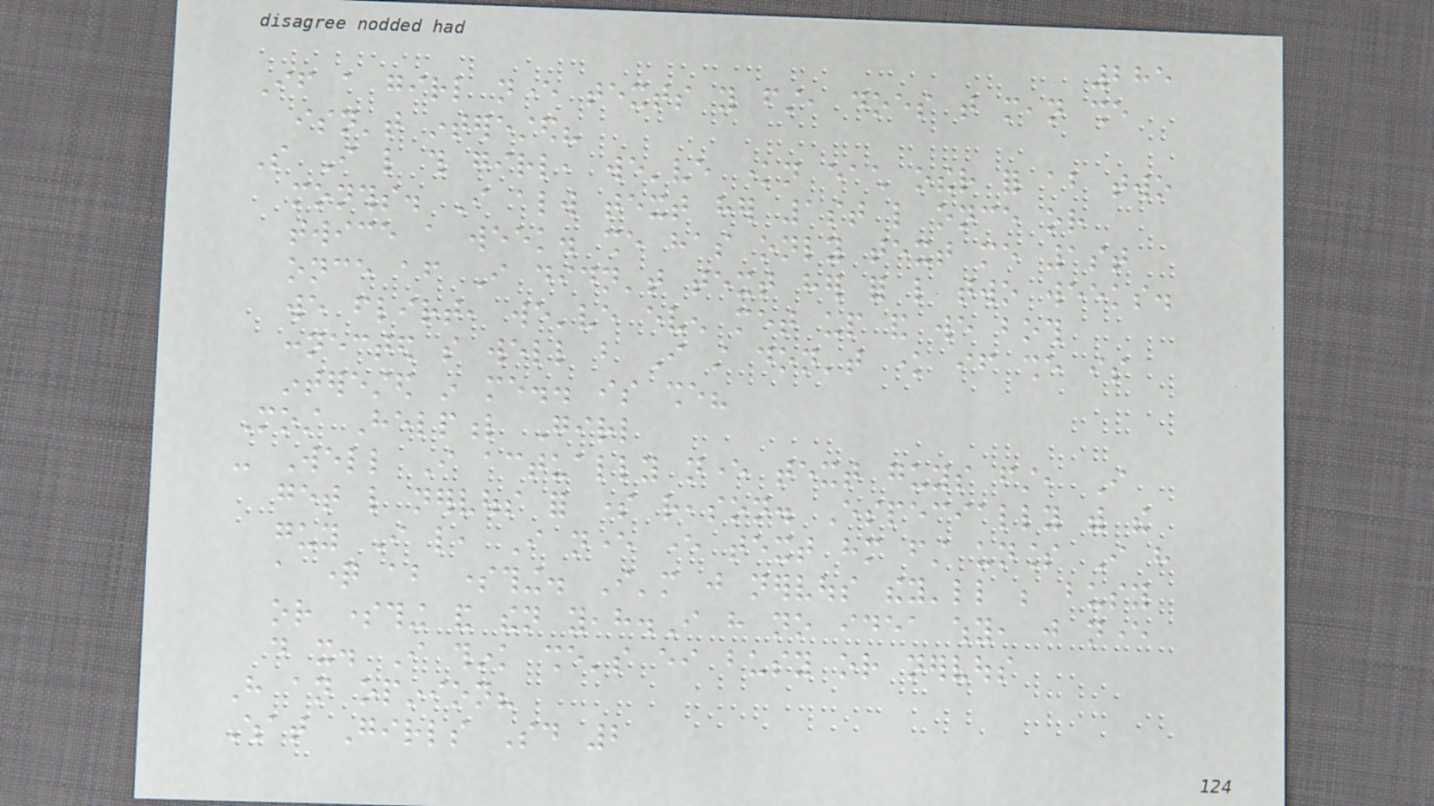285
If a girl never texts you first, does that mean she
isn't interested?
So I like this girl, we've known each other for about two
months. I always text her 1st like once or
twice a week. she has only text me 1st
once after I didn't text her for like two weeks.
we flirt, we've even met up and we both
connected so well but I still don't know if she is
interested in me.. is she?
Most Helpful Girl
- Well I actually never text guys first, I
get like nervous for some reason. Especially with the
guy I like, I never ever text him first unless I have
a question about something. I'm just nervous they'll be busy
or something and then yeah.I have no idea why, just never
do it. I think she's either busy or nervous
Have an opinion?
What Girls Said 2
